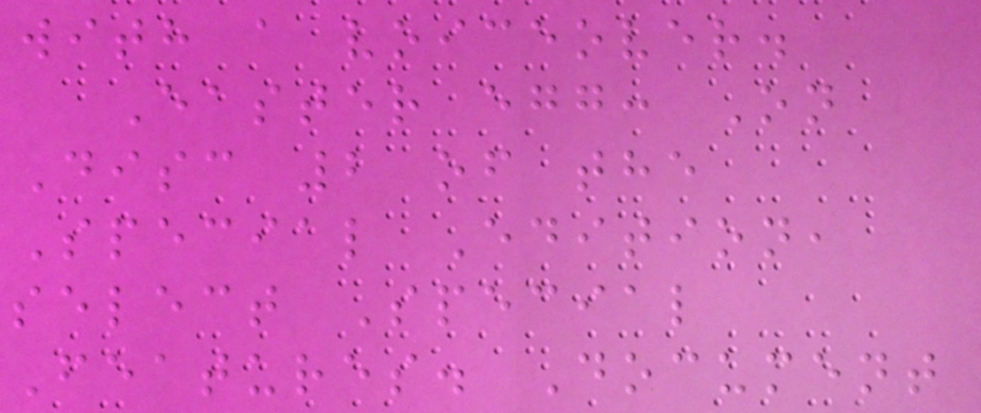with a voiceover.
Easter egg: On
Disc 2 of the
Special Edition,
select Special
Features. Document
